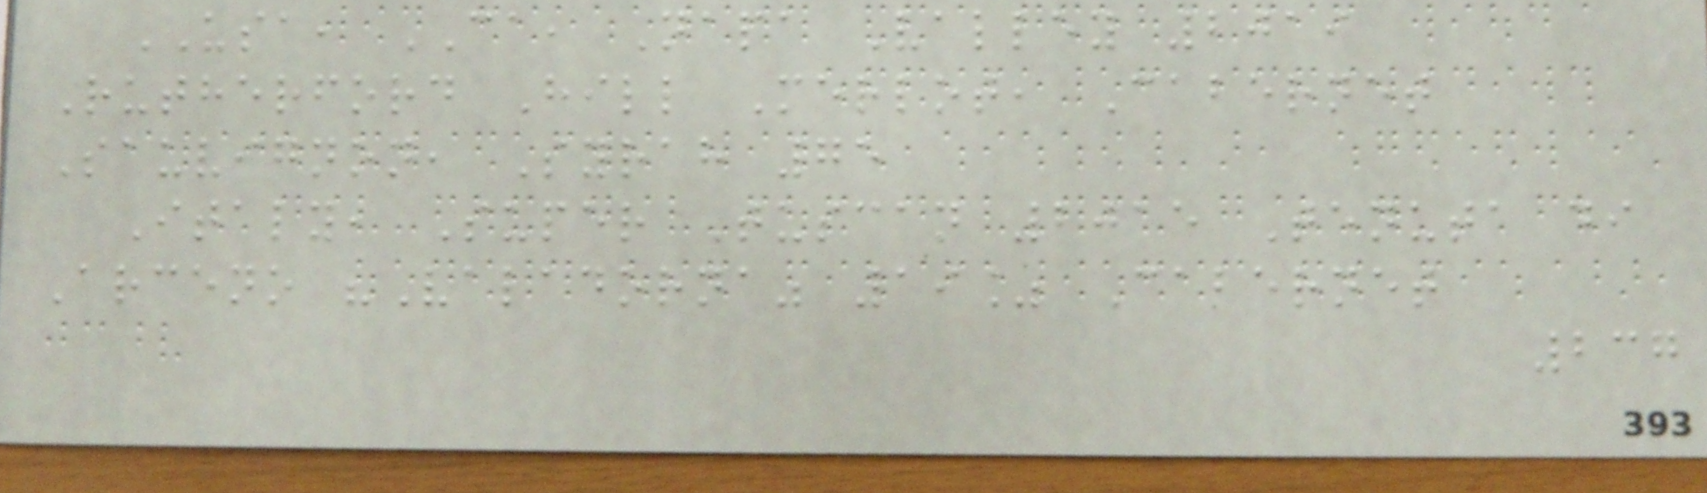USA, CA, Napa Valley 2019
Rutherford Hill Merlot, Cabernet
Sauvignon, Syrah 75
Italy, Super Tuscan 2015 Tenuta di
Arceno "Valadorna" 19% Cabernet
237
